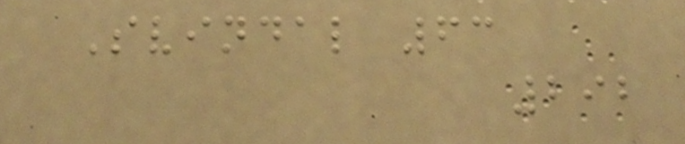Svindal 63
292
